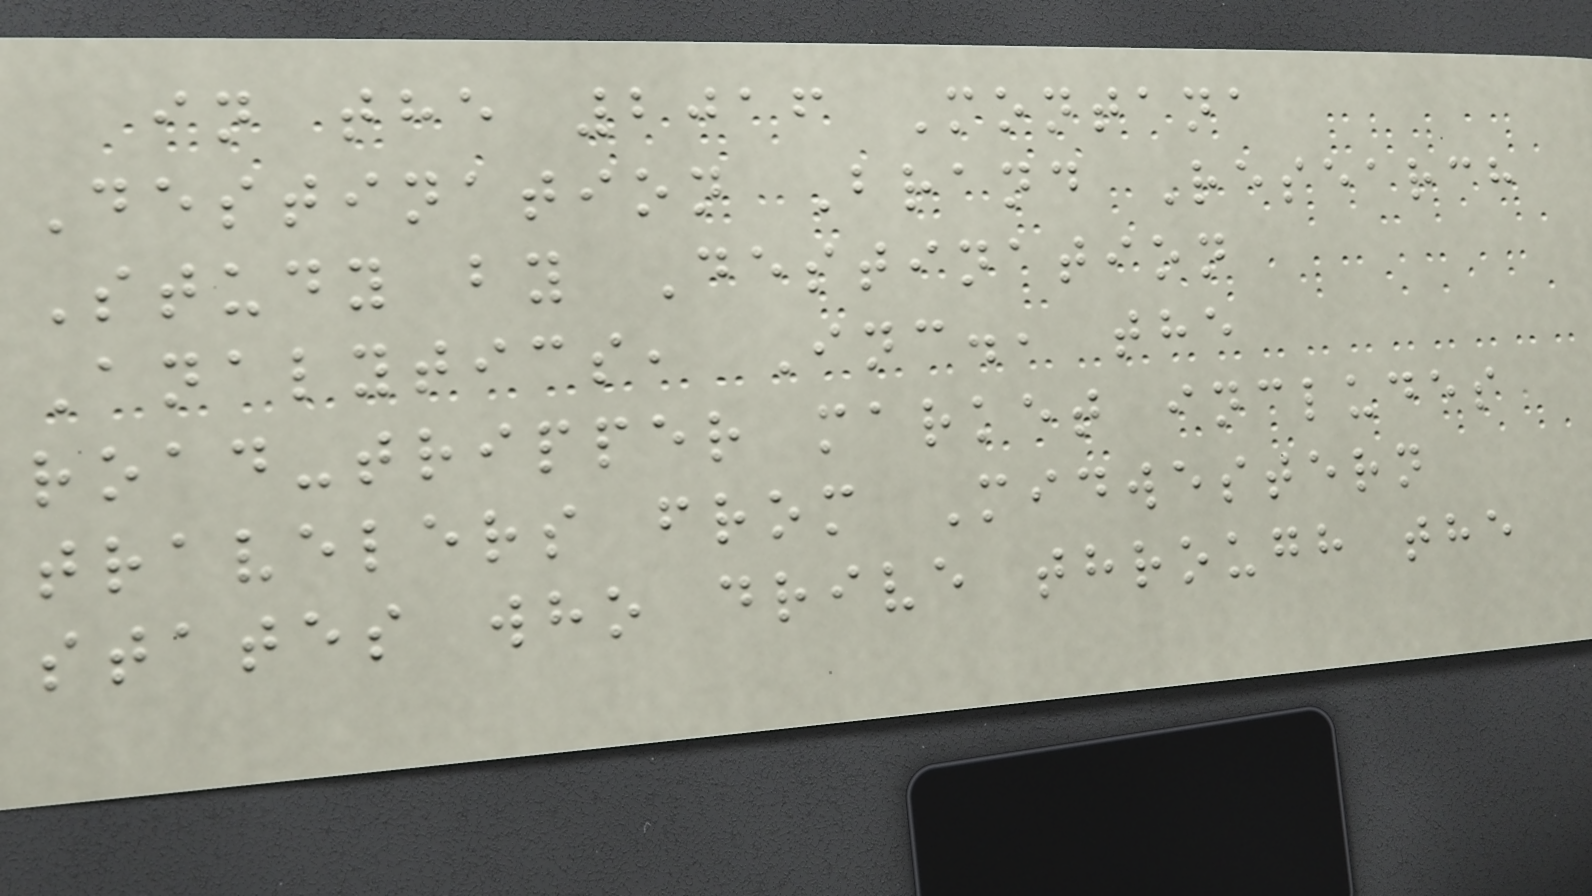in the 2016 Montana
Destination Brand Research
Study by Destination
Analytics, Inc., the
road-tripper market includes
travelers from Midwestern
states who drive through the
